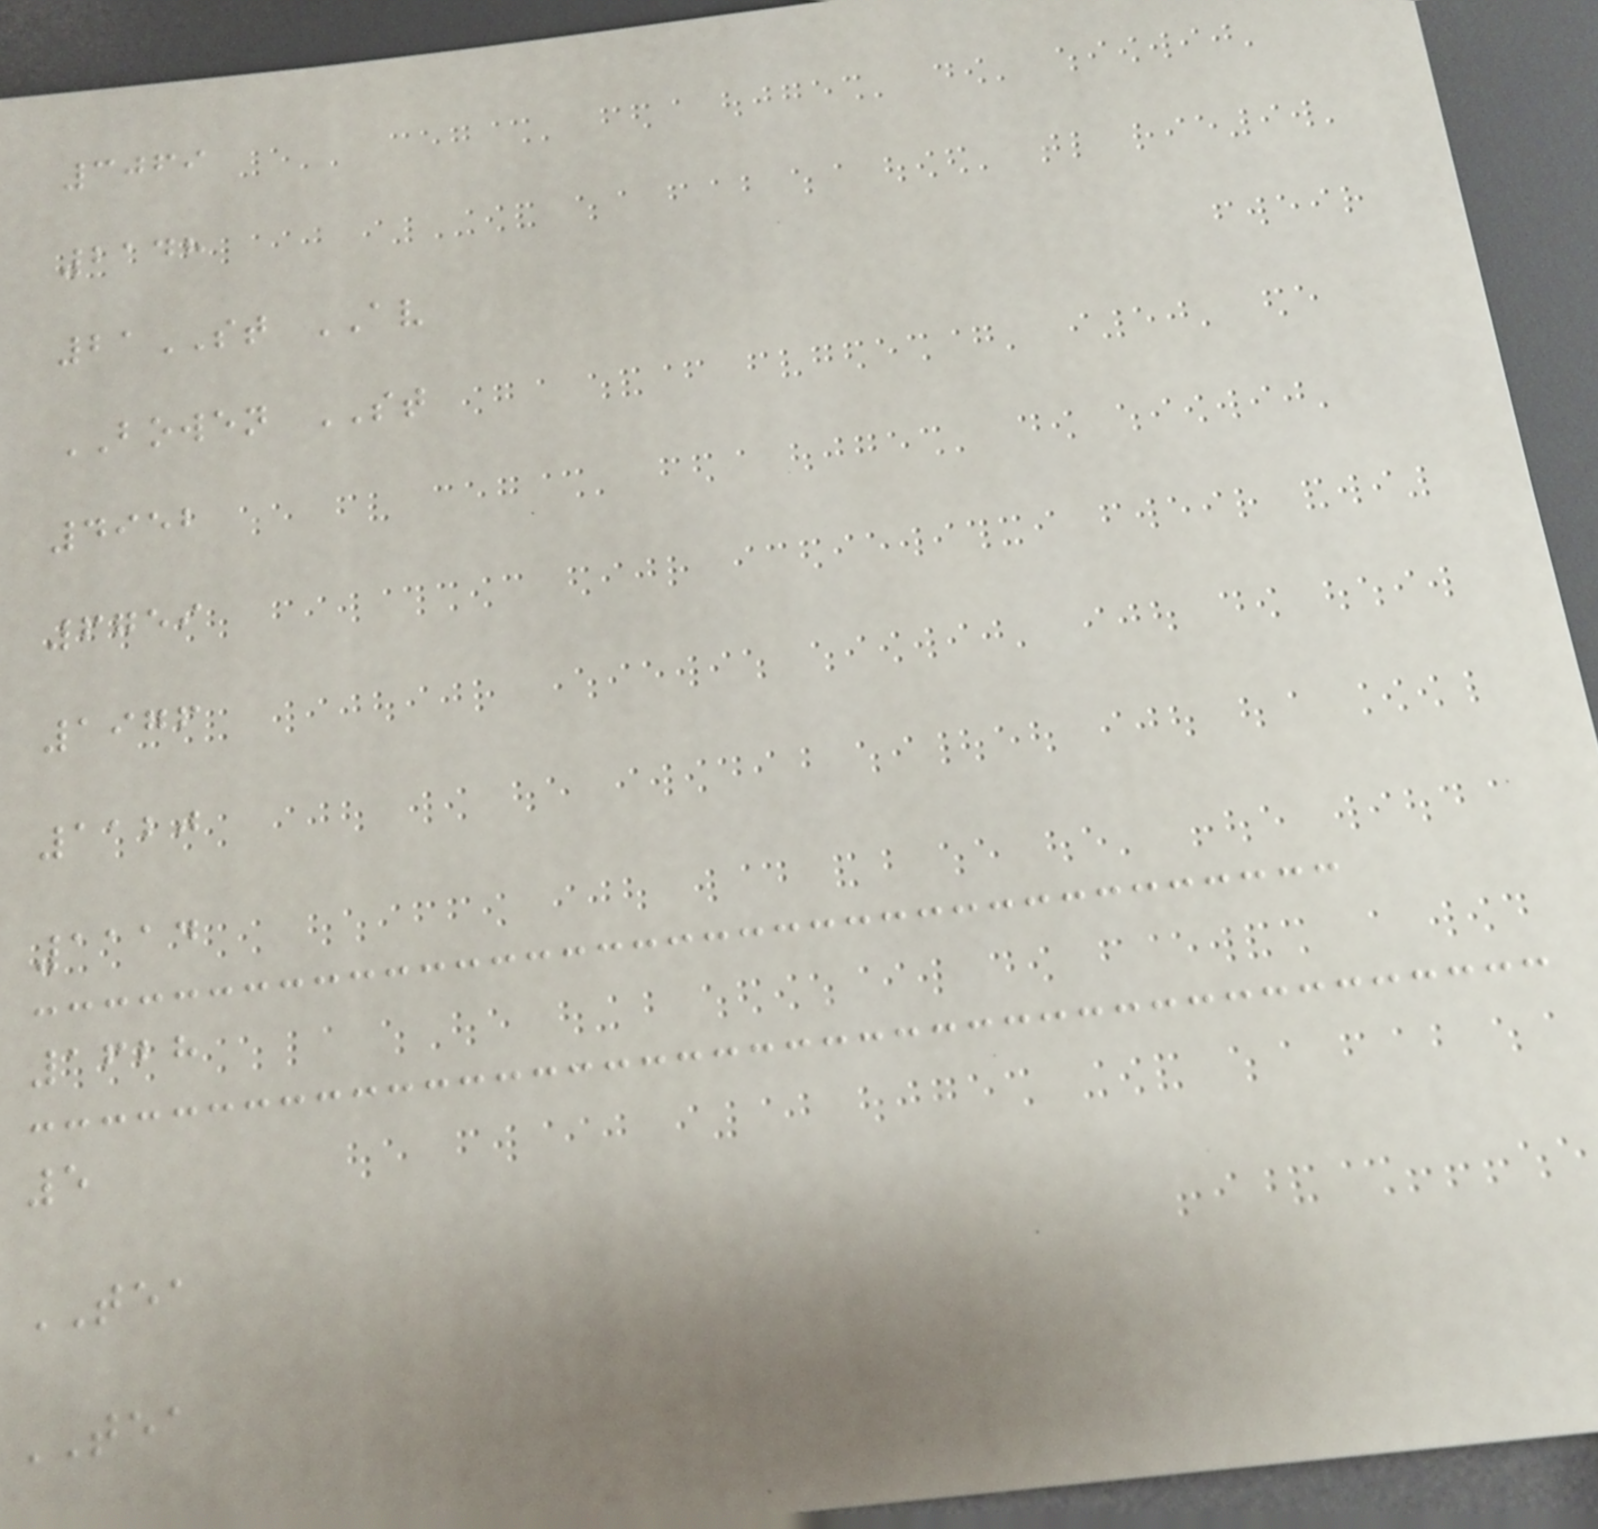3069
2148
21ST AV
BOWEN ST
4952
6759
1976
1120
1114
1628
5
TEA
TEA
